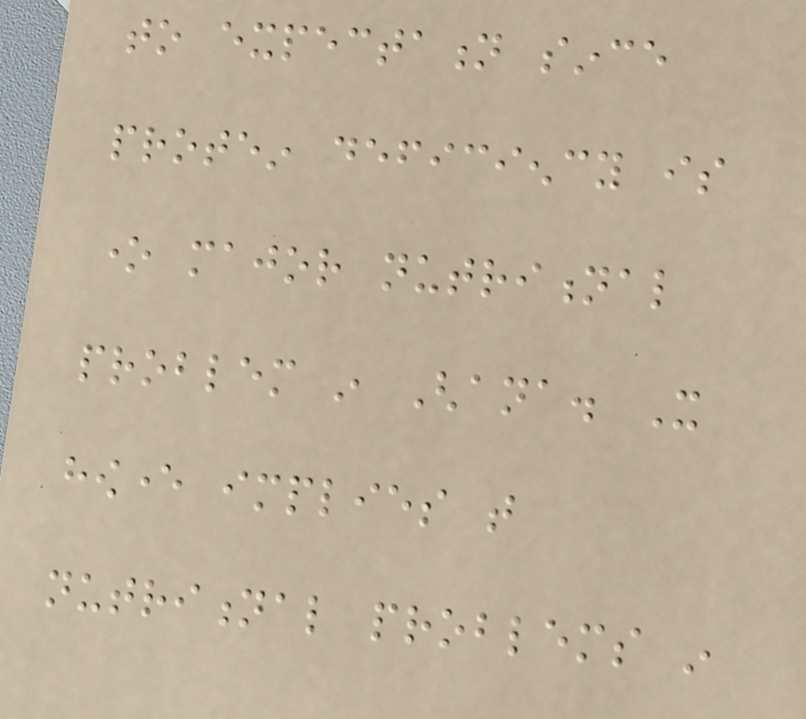to expectation since
protein deficiency is
one major nutritional
problem in Ghana. It
however implies that
nutritional problems in
